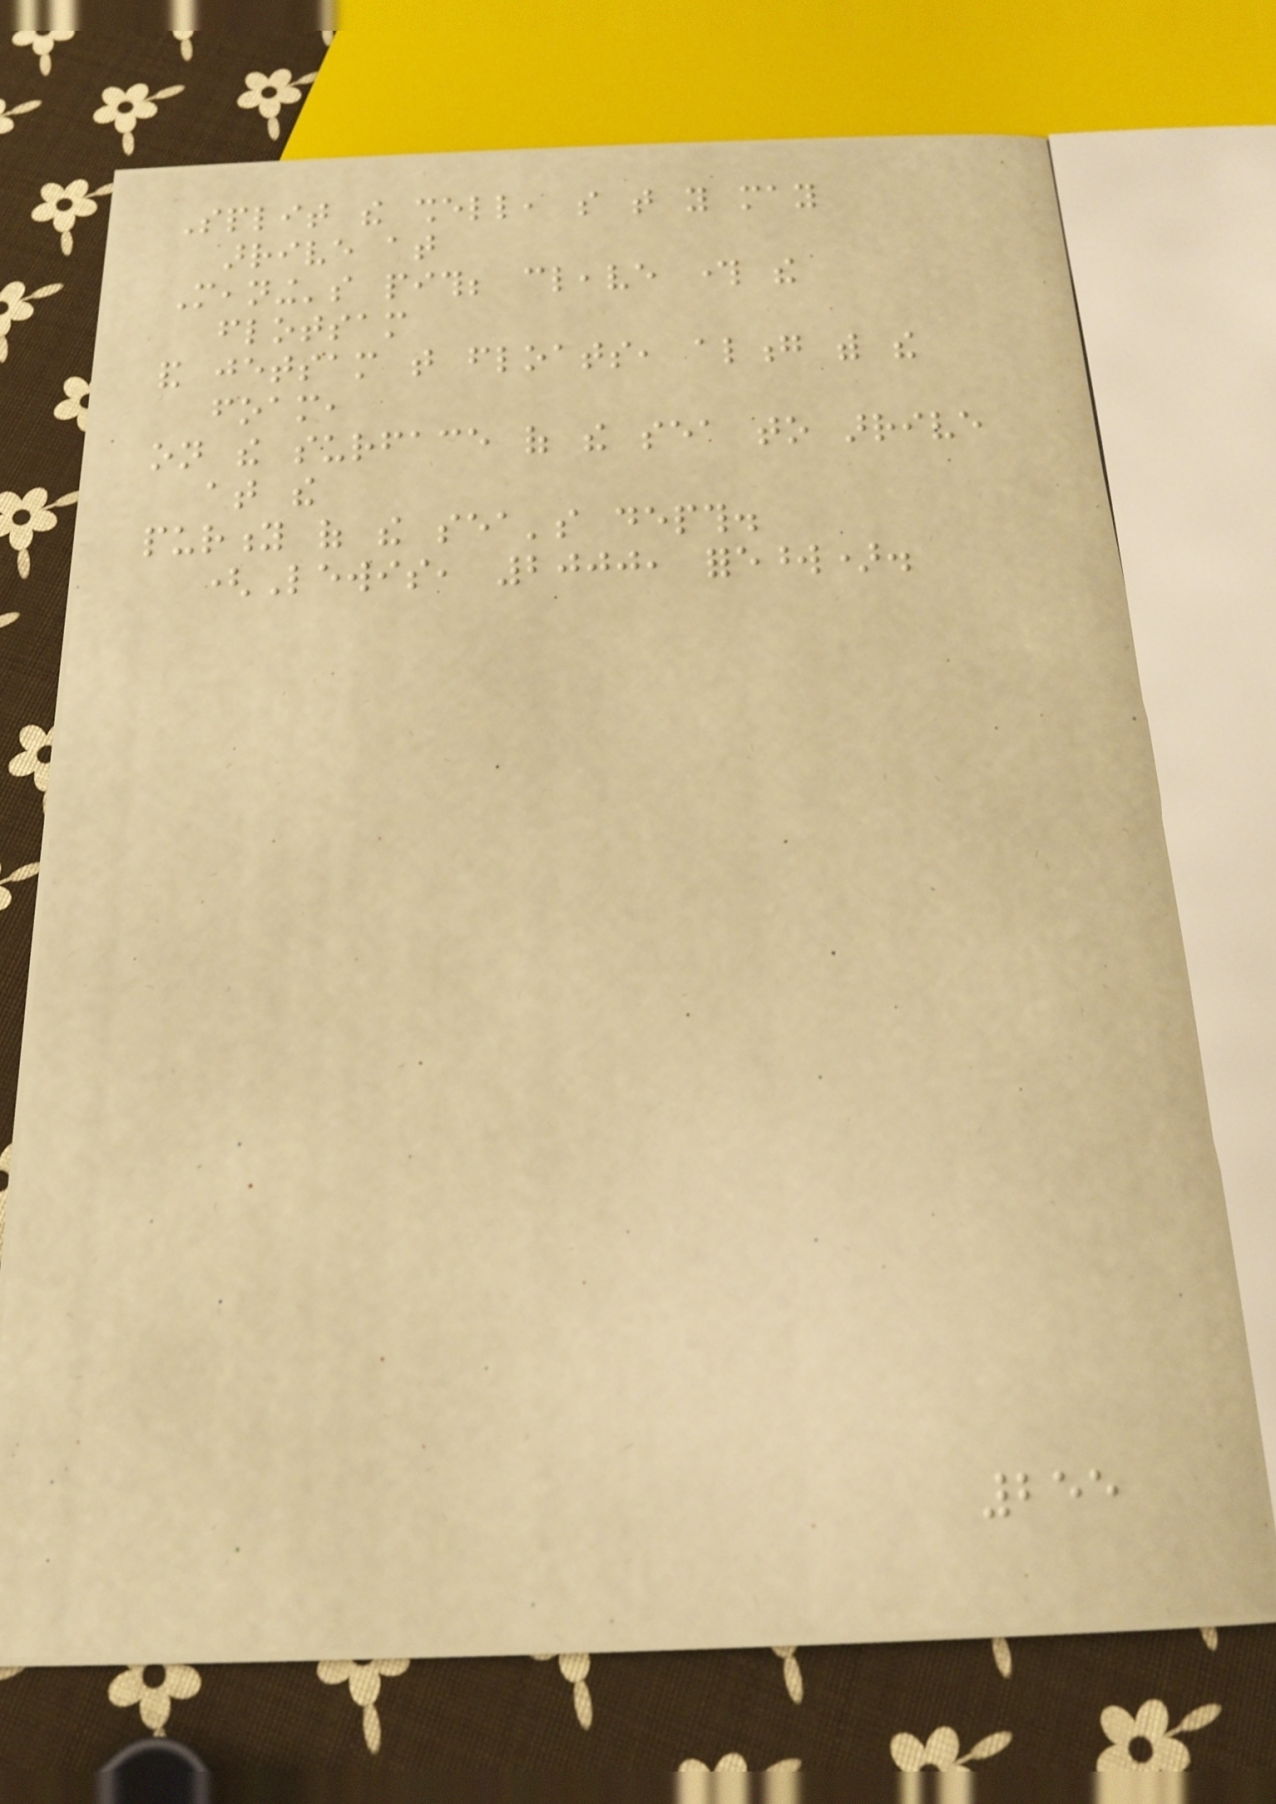Split the shell, so that you may
arrive at
Meaning's pith; cleave through the
flotsam
and jetsam that floats, along with the
foam,
on the surface of the sea to arrive
at the
purity of the sea's depth.
(Lewis, 2000, foreword).
255
